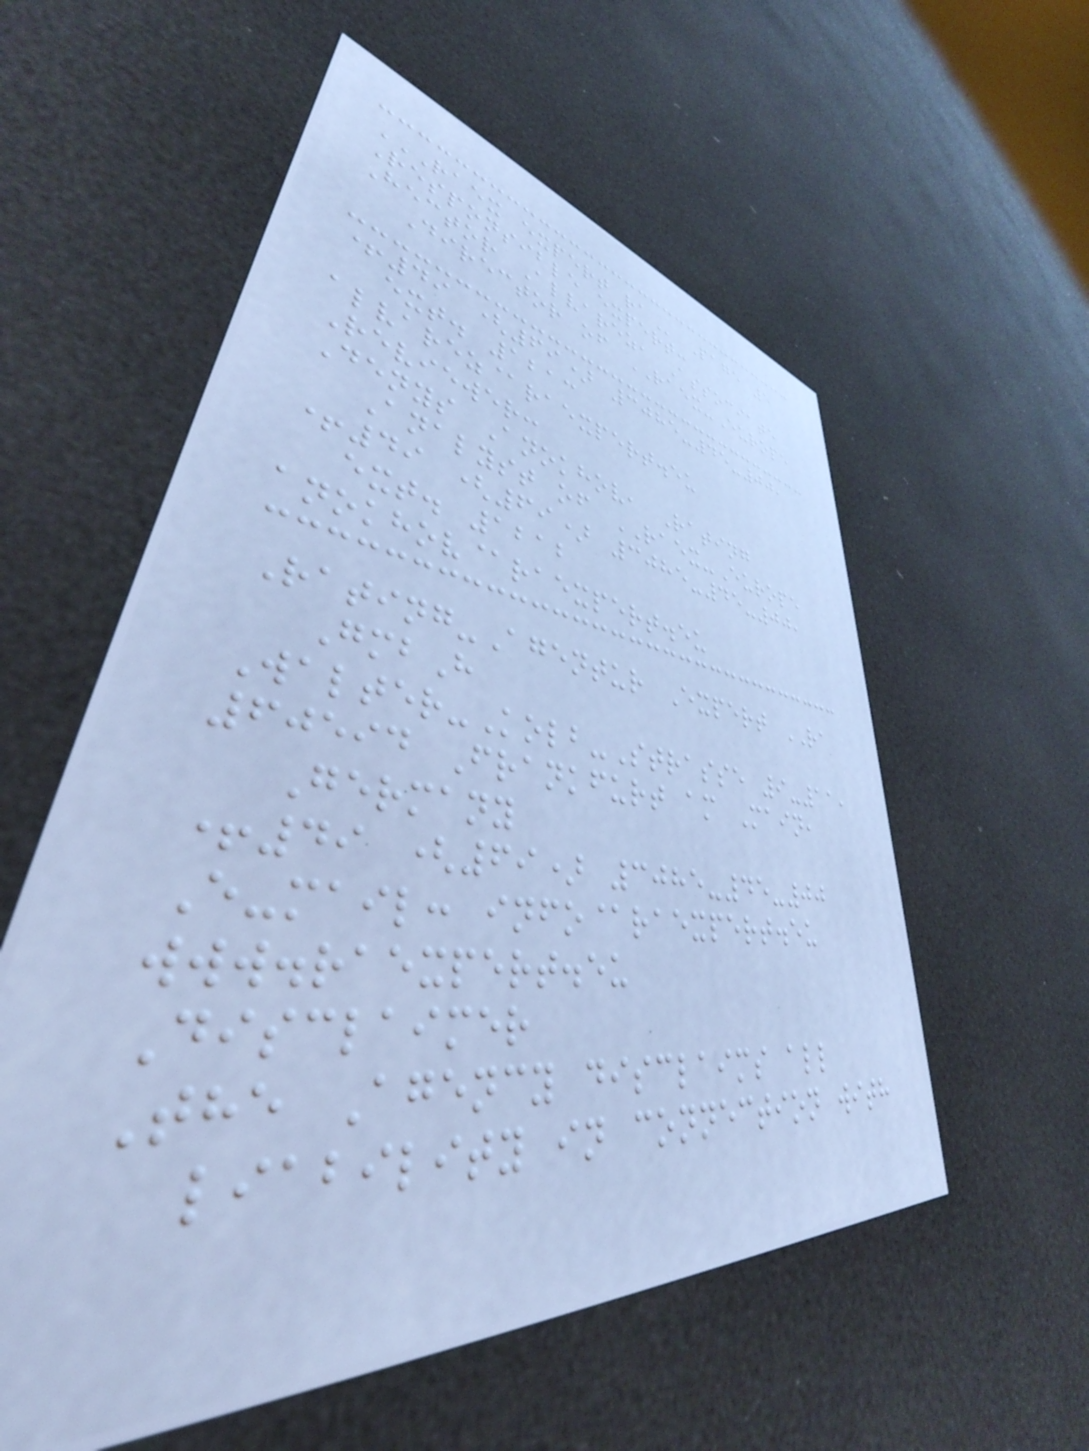RAEX EXPERT RA Page 5
Responsible expert:
Hector Alvarez, Associate
Director of RAEX-Europe
+49 (69) 3085-45-00,
ext. 1213
alvarez@raexpert.eu
Reviewer:
Denys Anokhov, Rating
Analyst of RAEX-Europe
+49 (69) 3085-45-00,
ext. 1212
anokhov@raexpert.eu
Rating-Agentur Expert RA
GmbH
Walter-Kolb-Strasse 9-11,
60594 Frankfurt am Main,
Germany
+49 (69) 3085-45-00
E-mail: info@raexpert.eu
www.raexpert.eu
Disclaimer
The Agency disclaims all
liability in connection with
